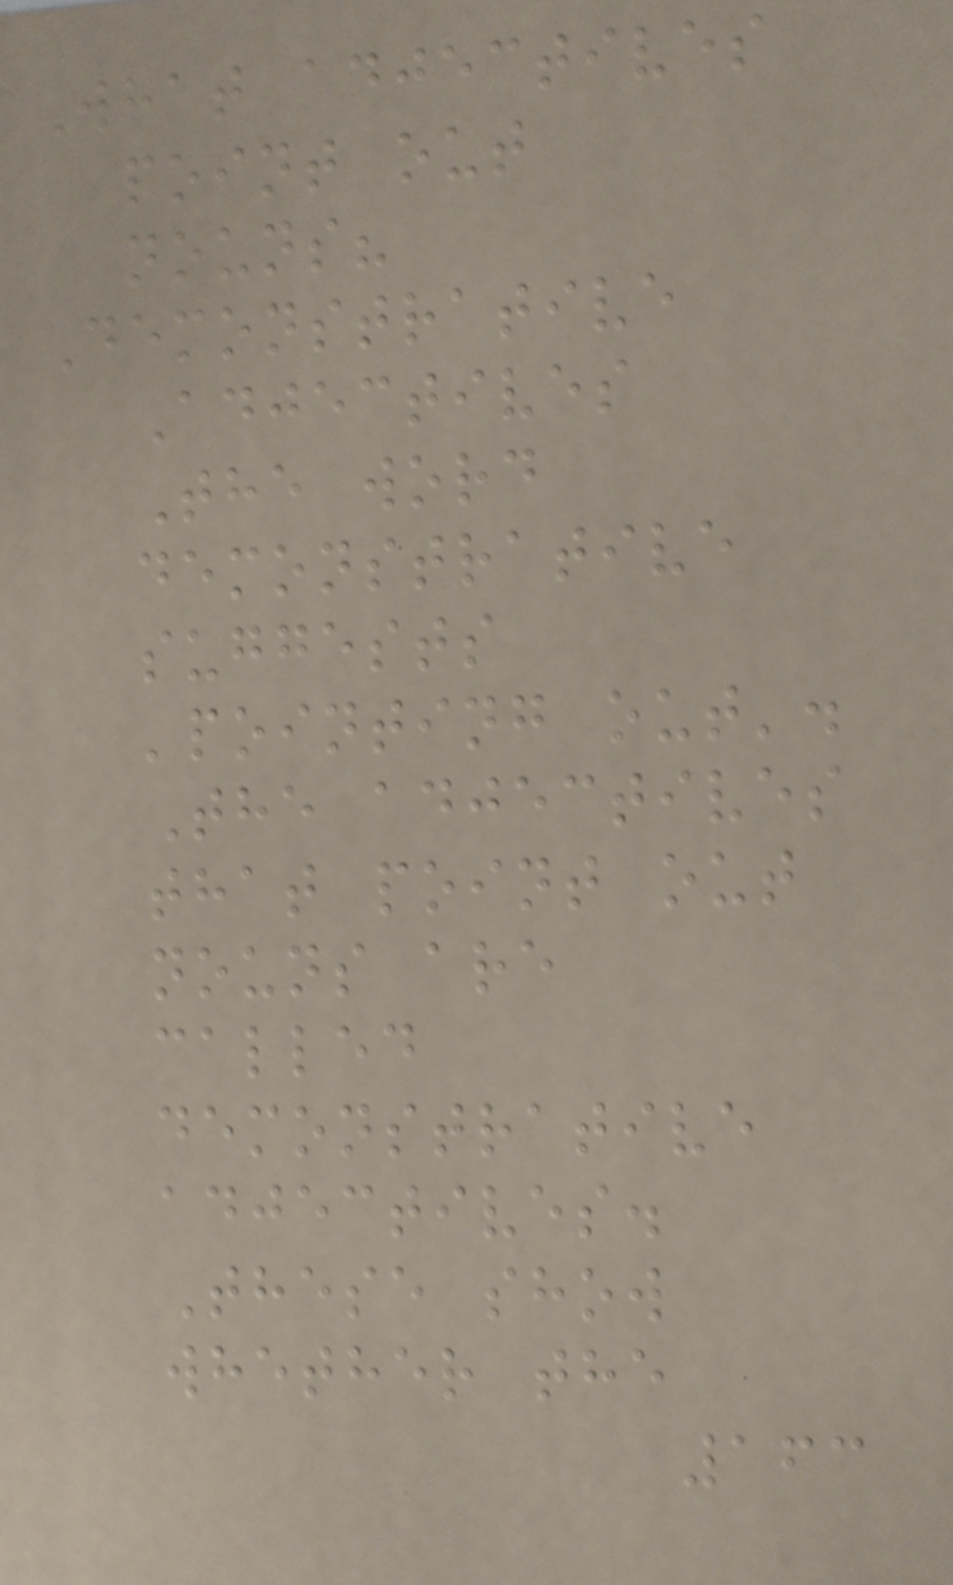What adjectives
point out
nouns?
Demonstrative
Adjectives
The word
demonstrative
suggests
'pointing out'.
The adjectives
that point out
nouns are
called
demonstrative
adjectives.
These show
whether the
163
